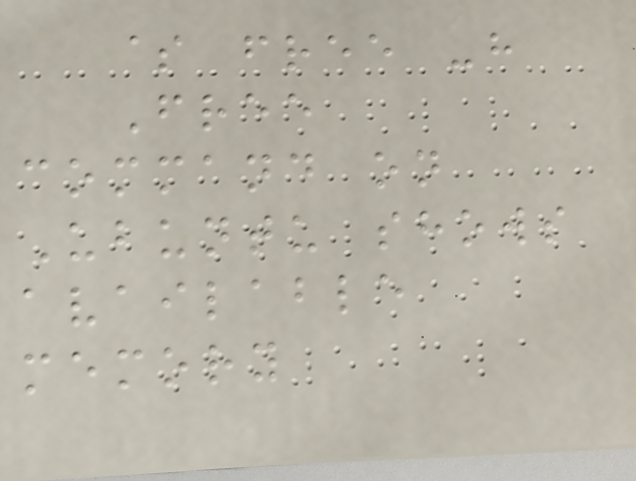$ free -h
Free
command on
Ubuntu shows
available
memory
